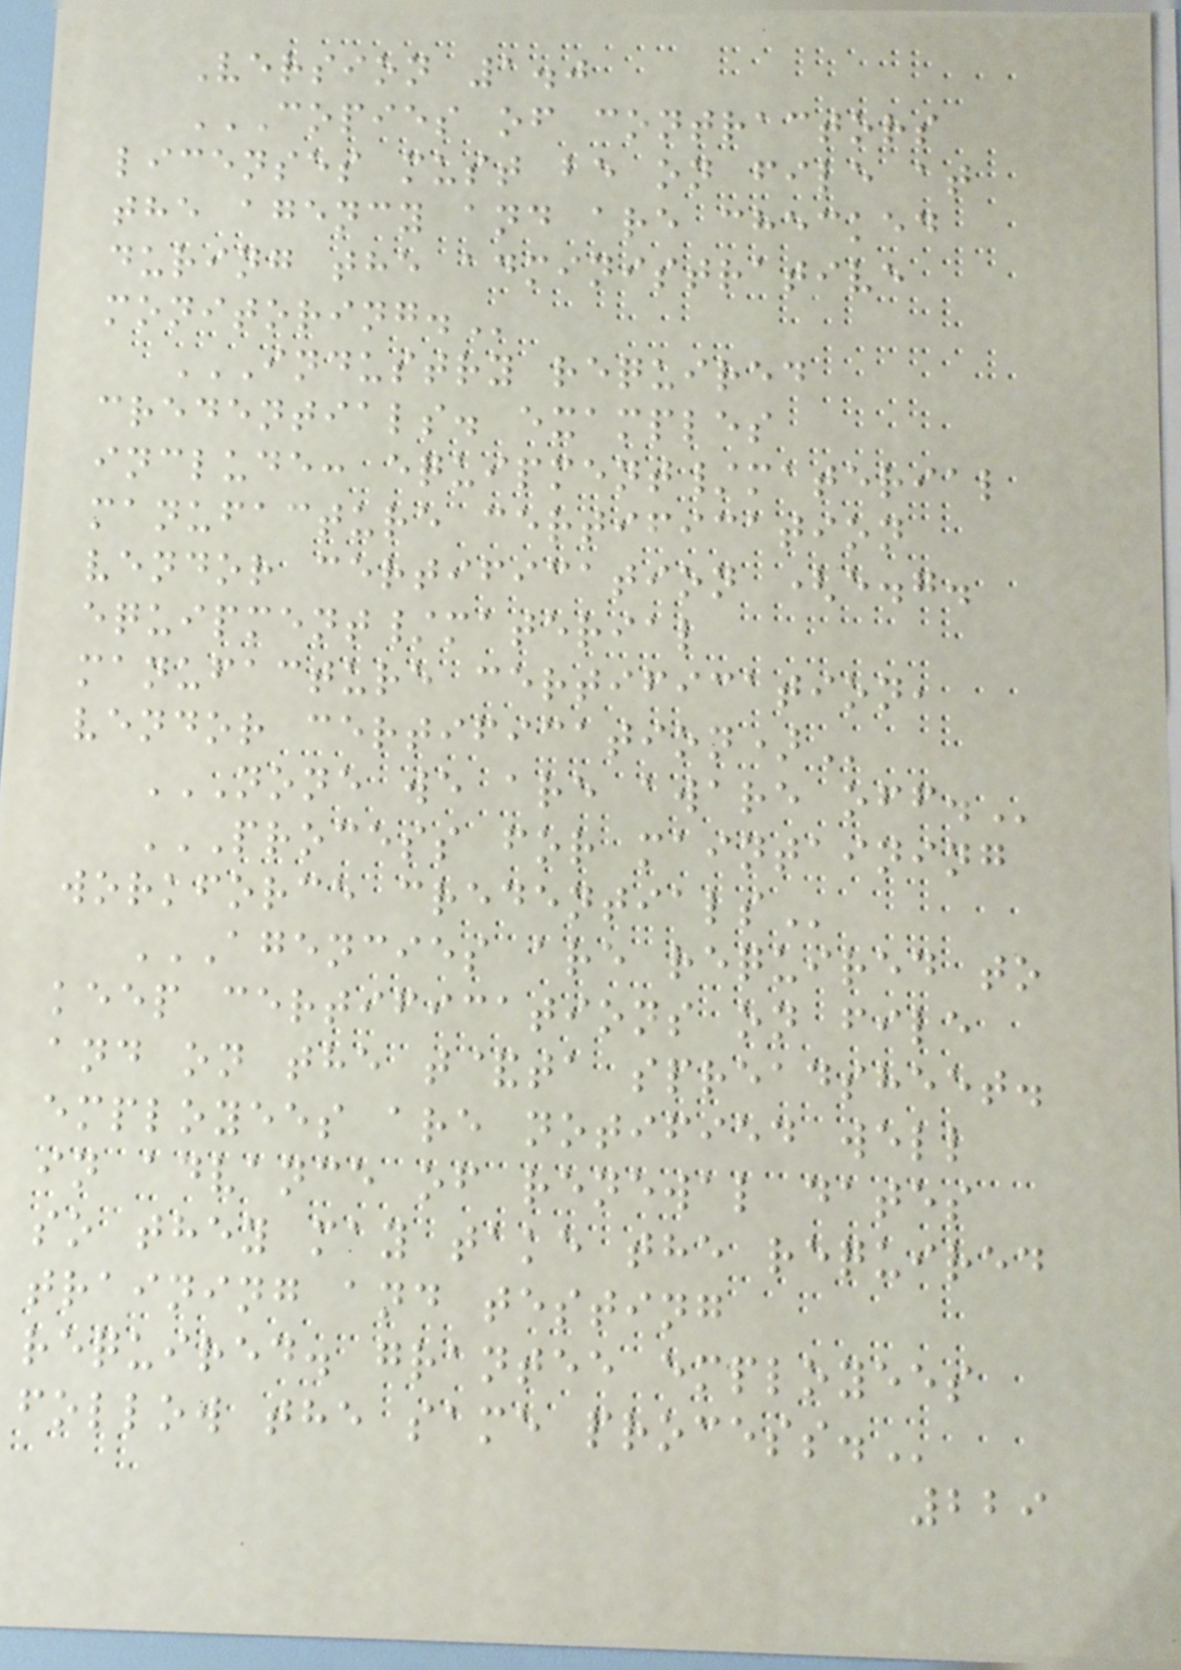Version 1.0
COPIES OF CONTRACTORS
LICENSES MUST BE ON FILE AT
THE AGENCY AND ARE CHECKED
DURING THE ADMINISTRATIVE
MONITORING.
INDUSTRY REQUIRED
CREDENTIALS. EXAMPLES
INCLUDE: EQUIPMENT/MATERIAL
MANUFACTURE CERTIFICATION
VENDOR CERTIFICATION (E.G.
EQUIPMENT/MATERIAL
MANUFACTURE CERTIFICATION,
VENDOR CERTIFICATION)
NONE WE ARE AWARE OFF.
PROCESS FOR MAINTAINING
WORKFORCE CREDENTIALS
AGENCIES ARE REQUIRED TO
KEEP CERTIFICATIONS ON FILE
AND ON THE T&TA SPREADSHEET.
EMPLOYEES ARE NOTIFIED WELL
IN ADVANCE OF RENEWAL DATES
SO THEY MAY TAKE THE REQUIRED
TRAINING AND TESTING
REQUIRED. GRANTEE EMPLOYEES
FOLLOW THE SAME PROCESS.
229
